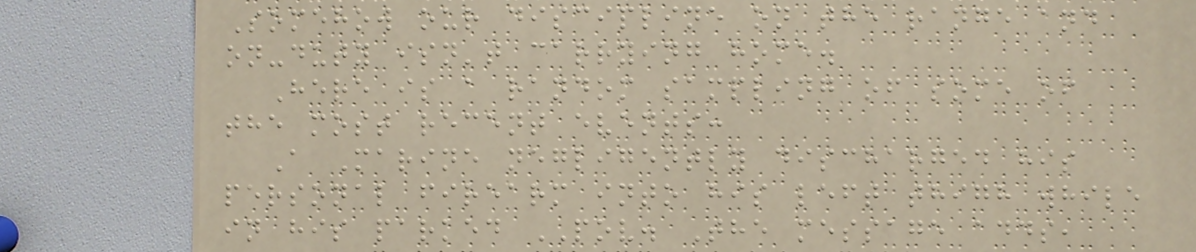Somehow our discipline on the range and
on-duty isn't carrying home.
Here is a random sampling of some of
the most recent events:
A Marine negligently discharged his
personal firearm into his left thigh while
in his parked POV. The message adds,
